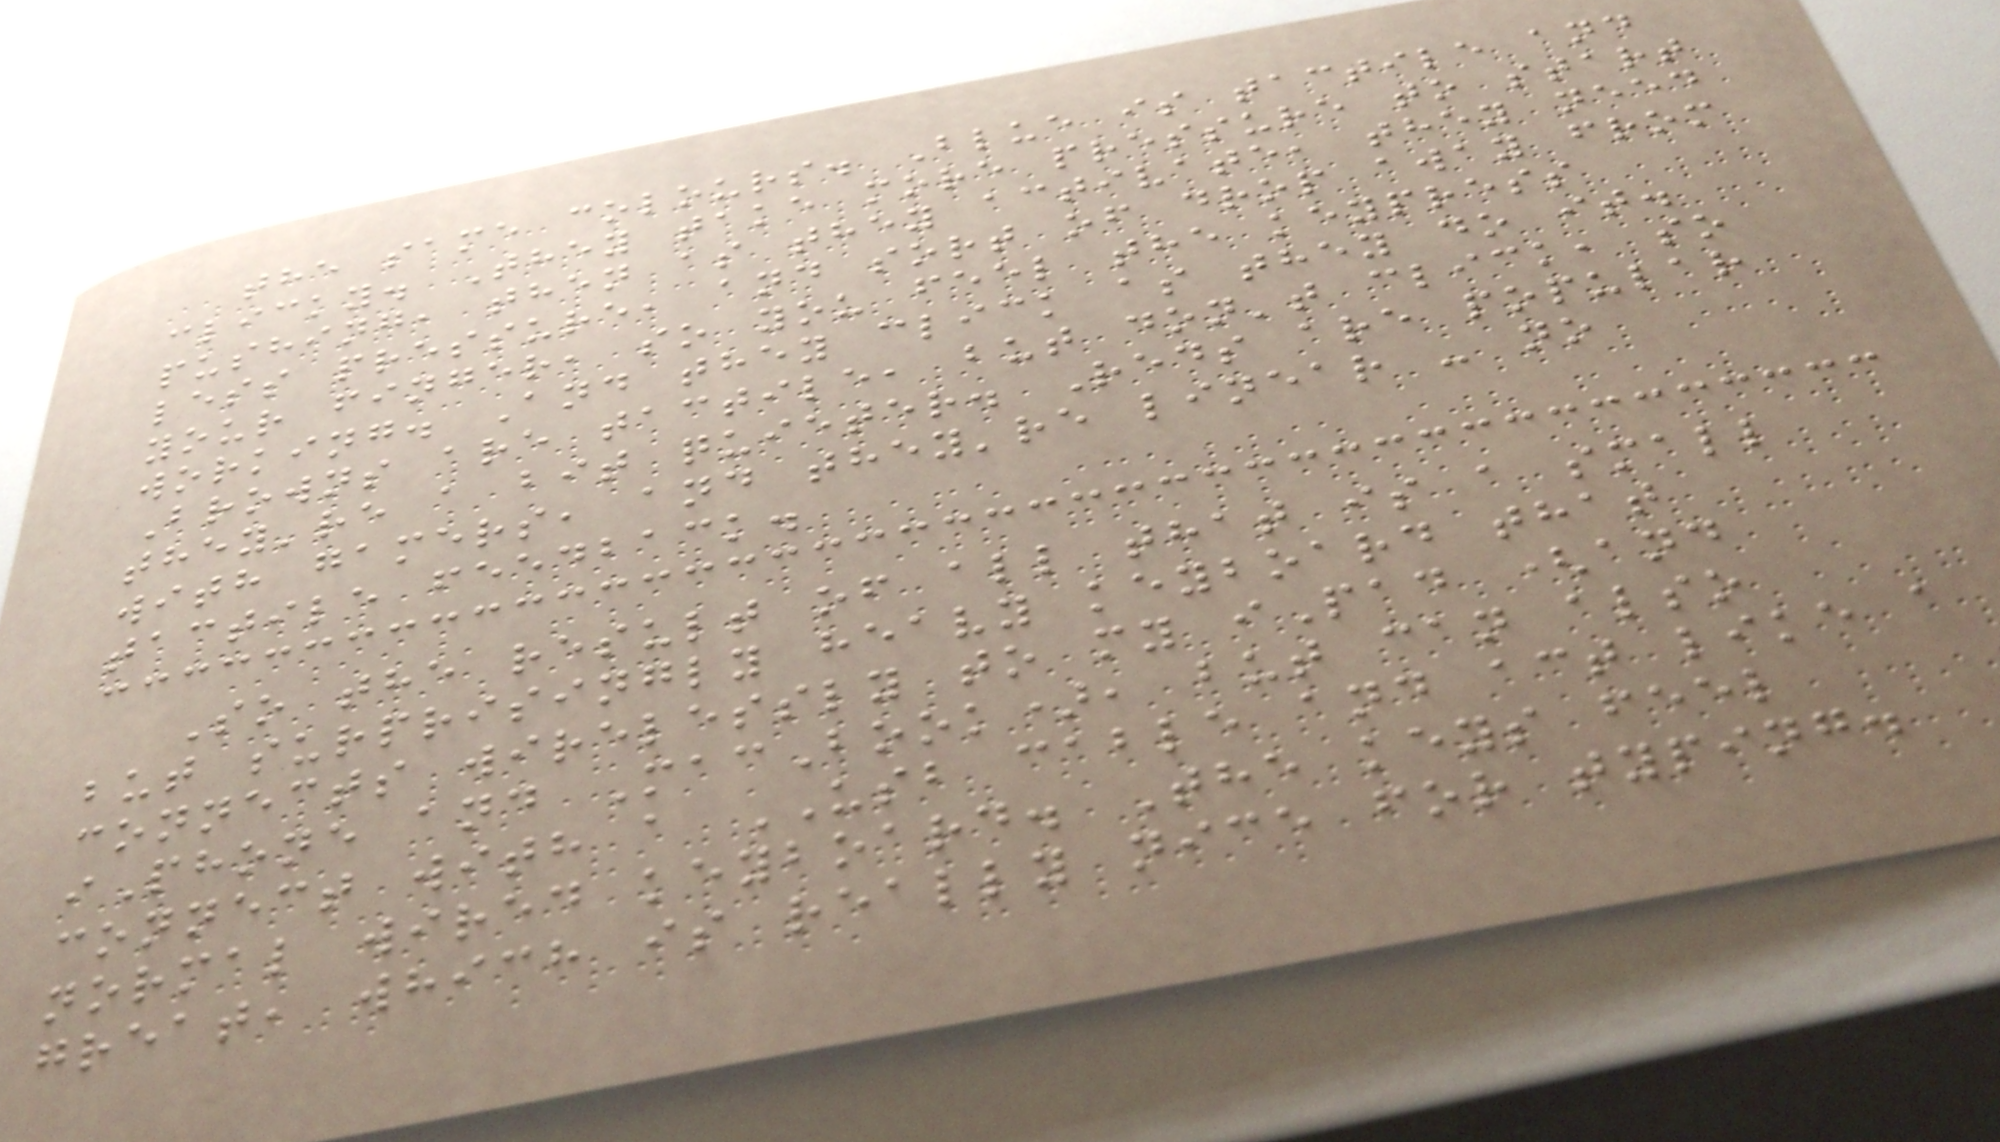the same colours. Blue is tactile and
clicky. They take more pressure to start
pushing, then as they activate, they need
less pressure, and sort of drop away from
your finger, so you feel the keypress
working. And they click as they do it.
Browns are tactile, but don't click, so
they're a bit quieter. Reds are popular
with gamers, and they're linear - no
tactile feedback.
So the result of all that is a small
but surprisingly heavy keyboard that
connects wirelessly to my iPad (and
iPhone and MacBook), but can also
connect with a USB cable and act like a
normal wired keyboard. The keys feel
great, which is really nice for typing.
